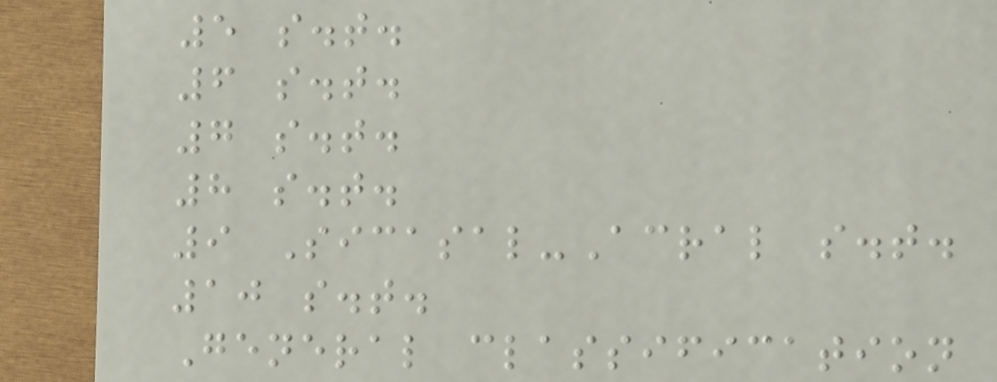5 s.t.
6 s.t.
7 s.t.
8 s.t.
9 Sicasal-Acral s.t.
10 s.t.
General classification
